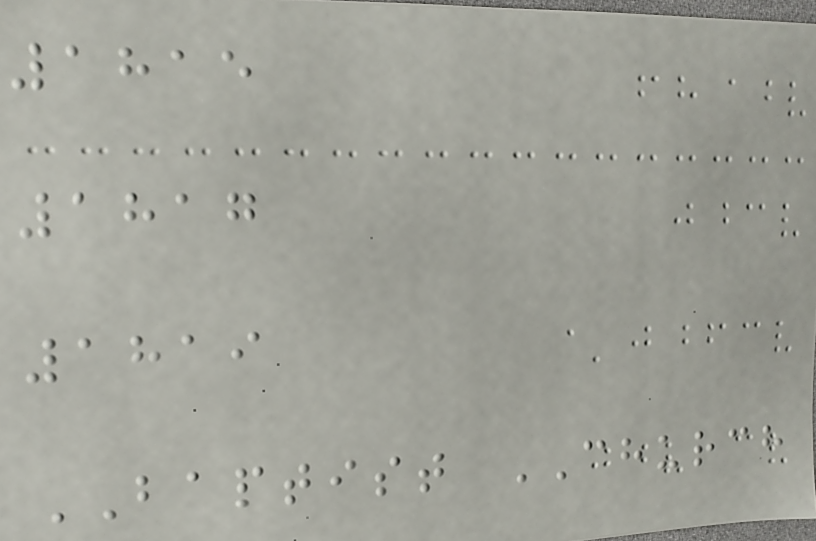1815
1817
1819
BAPTIST CHURCH
